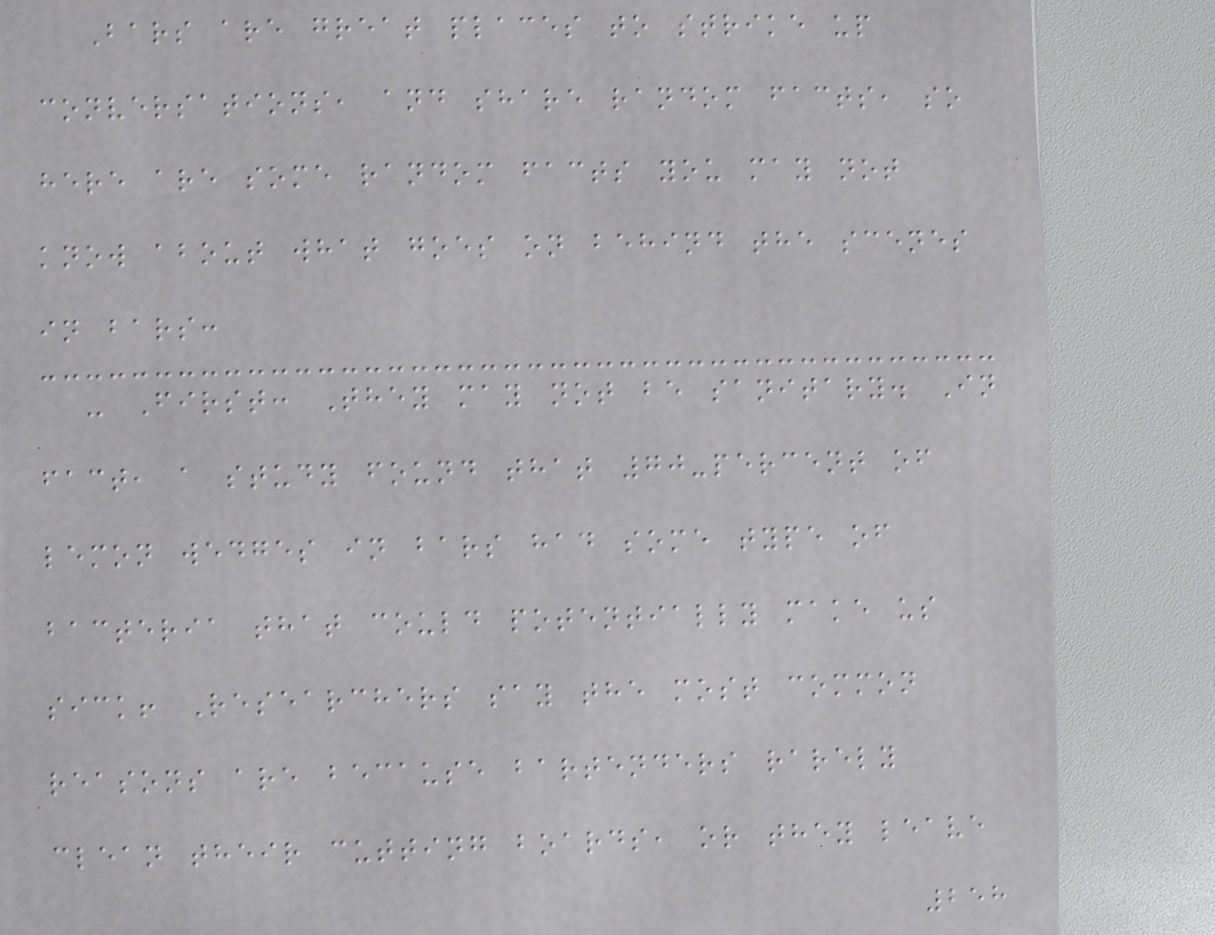Bars are great places to strike up
conversations, and share random facts, so
here are some random facts you may not
know about what goes on behind the scenes
in bars:
- First: They may not be sanitary. In
fact, a study found that 70-percent of
lemon wedges in bars had some type of
bacteria that could potentially make us
sick! Researchers say the most common
reasons are because bartenders rarely
clean their cutting boards, or they leave
258
